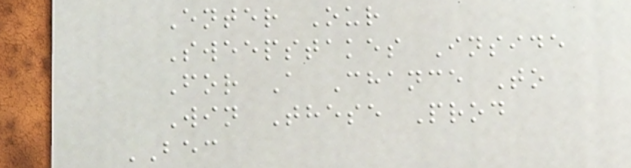Enter Our
Sweepstakes Inside
For A Chance To
Win These Prod
BEC
